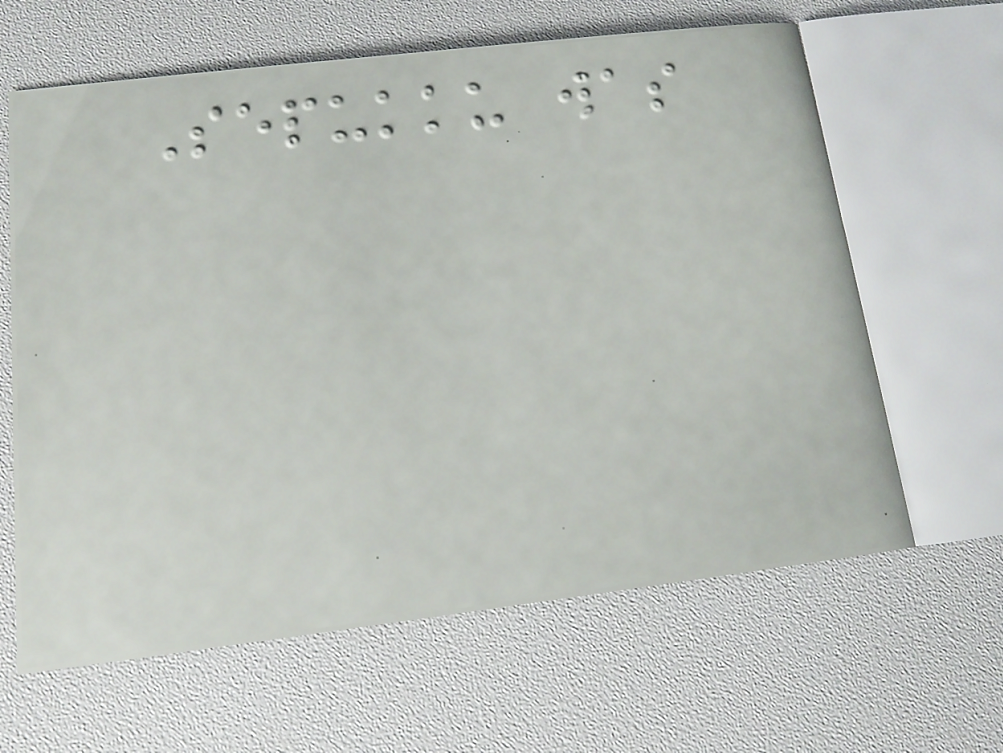Sepukku was
